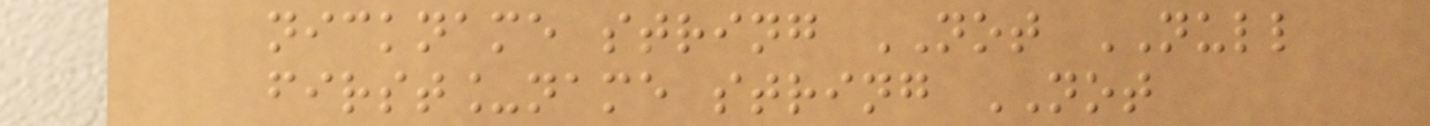nickname string NOT NULL
first_name string NOT
